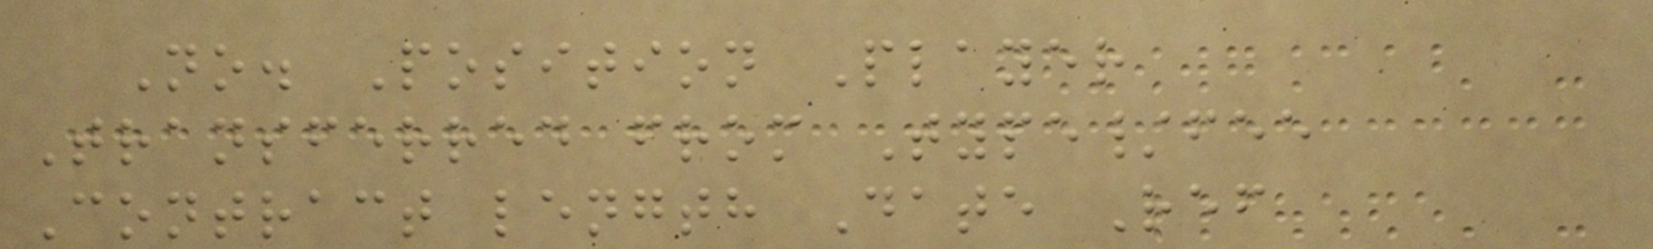No. Position Player
Transferred from Type/fee
Contract length Date Ref
